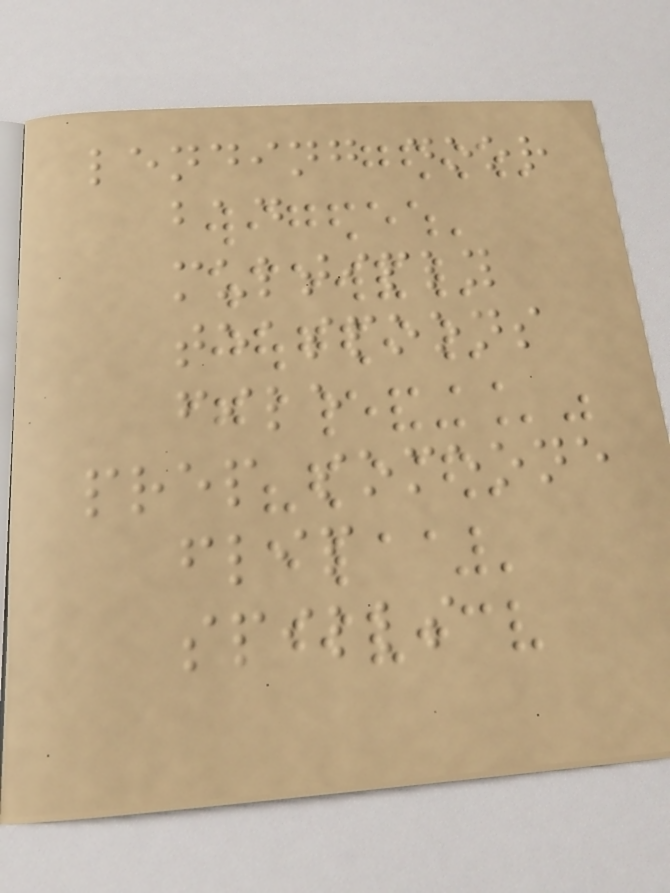lending door
bad
multiply
teaspoons
file
prep someone
flip
spills
